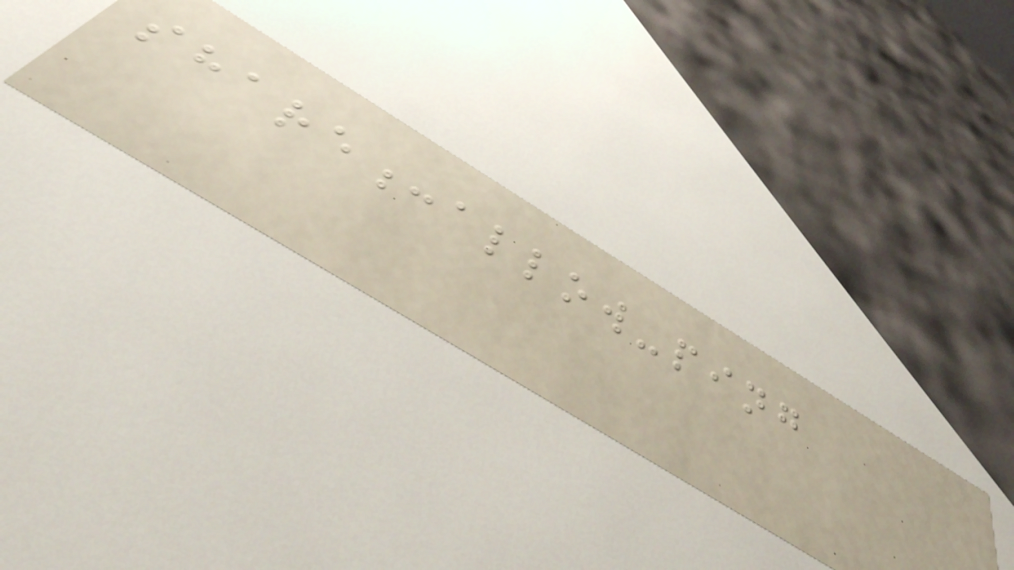share:allow-ping
